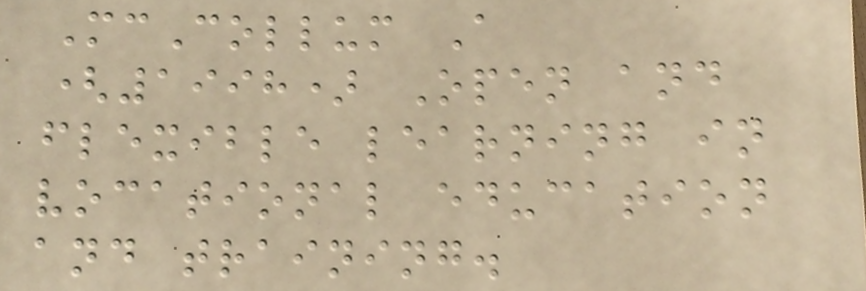McCollum A
(1998) Open and
flexible learning in
vocational education
and training.
